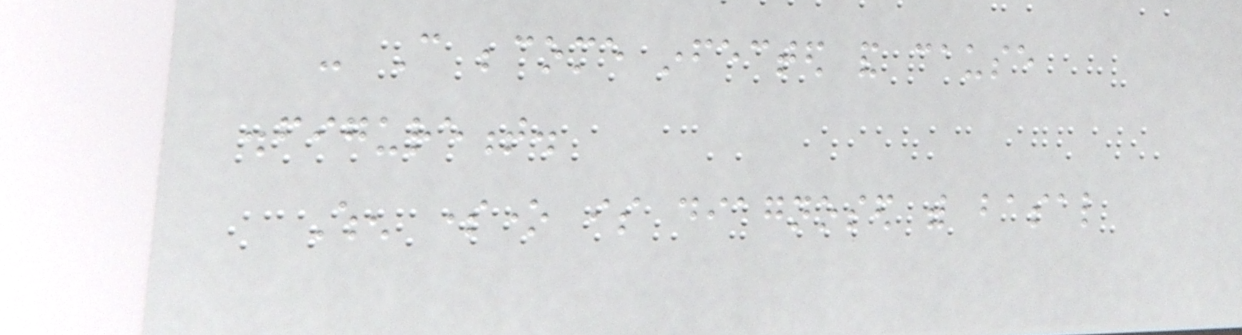- Can become infected and cause
disfigurement.
When someone is diagnosed with basal
